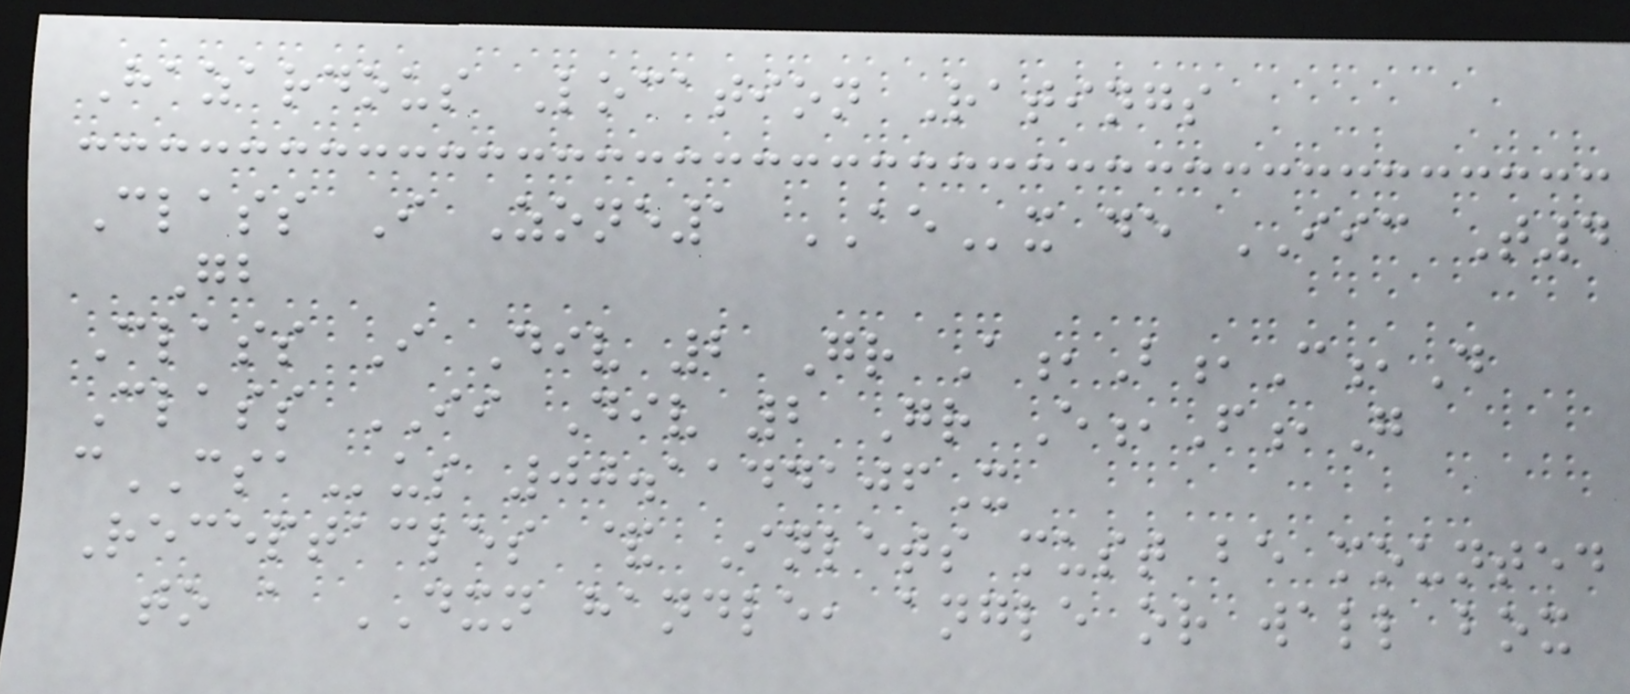Hazardous Location Ratings
Class I Zone1 AEx de IIC T4
Gb
Class I Div 2 Gr A,B,C,D
Class II Div 2 Gr E,F,G
cCSAus 00.1144106X
Receptacles & Inlets must be mounted
to a DXN handle, angle or wall box
